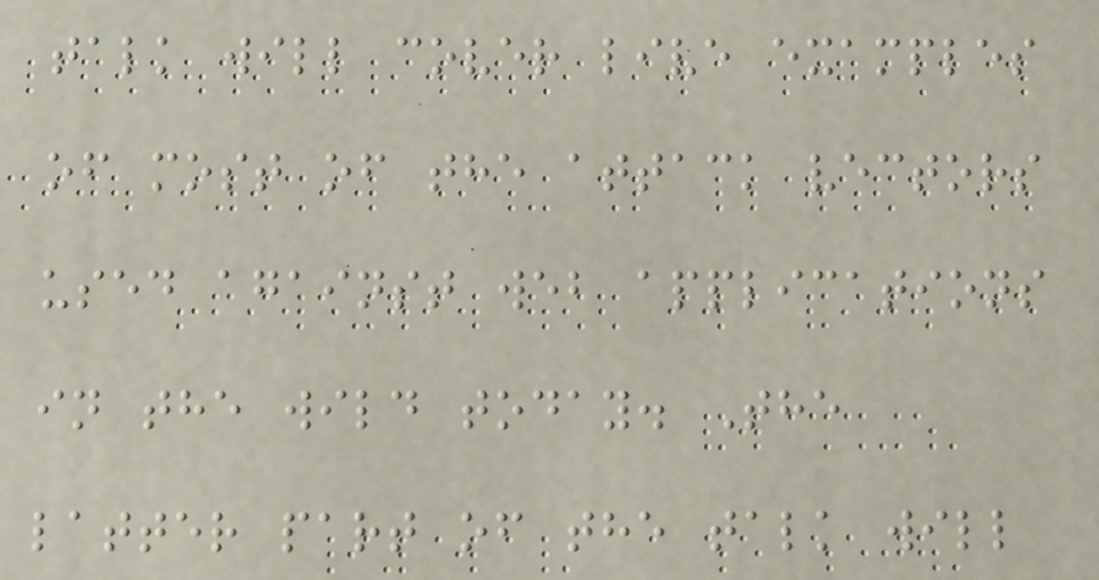talk will cover live examples
of most of the attack vectors
used against web applications
in the wild today. The
latter part of the talk will
